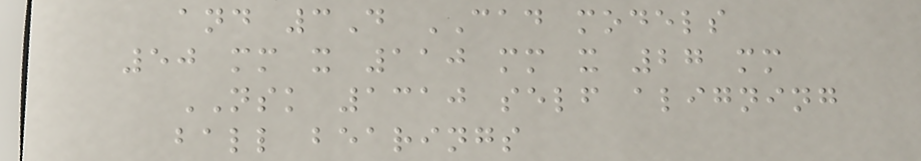and 3D CAD models
50 mm x 110 mm x 27 mm
NSK 1310 self aligning
ball bearings
